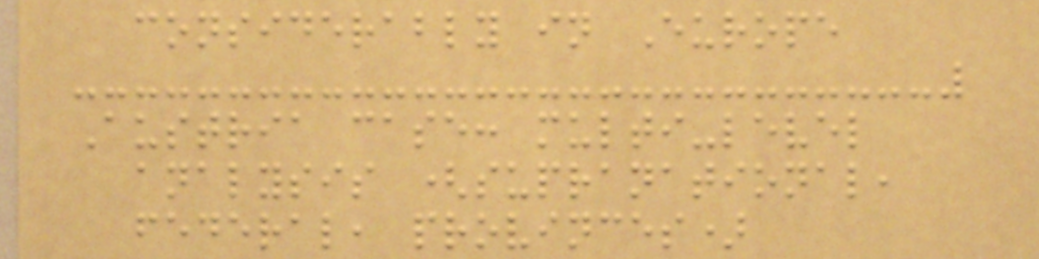considerably in Europe
Austria case: multi-level
analysis (supranational,
federal, provinces)
